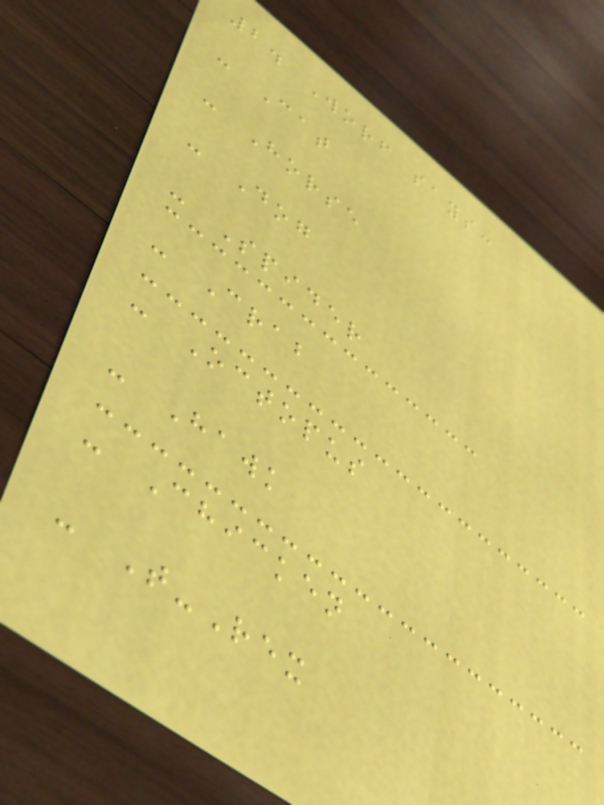2. Worf says:
- Cat
- Horse
- Dog
- Spider
- Crab
- Octopus
- Hawk
- Chicken
- T-Rex
